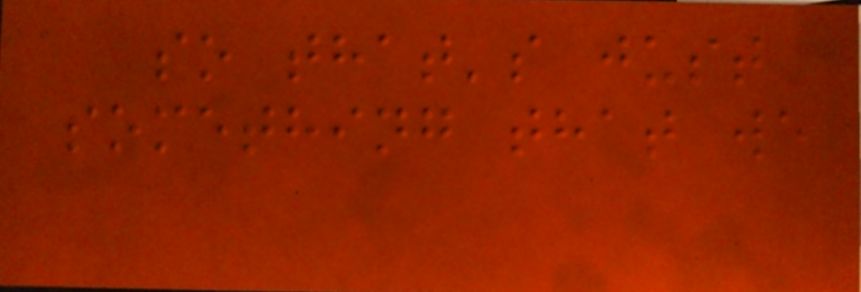so that's just
something that we
